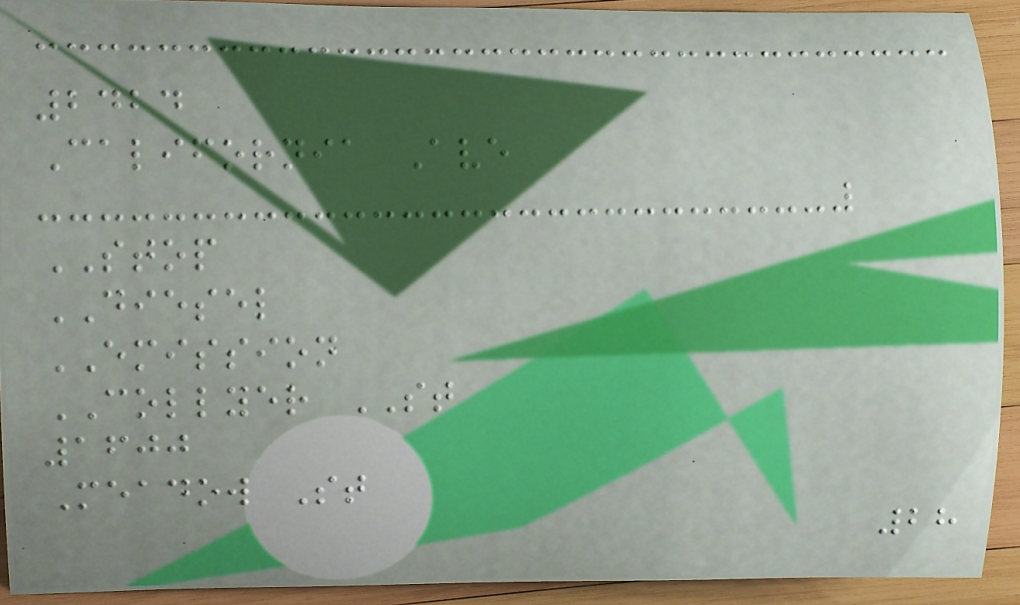2424
California Ave
STOP
DIESEL
EMISSION
COLLYER ST
1600
Meadow St
28
